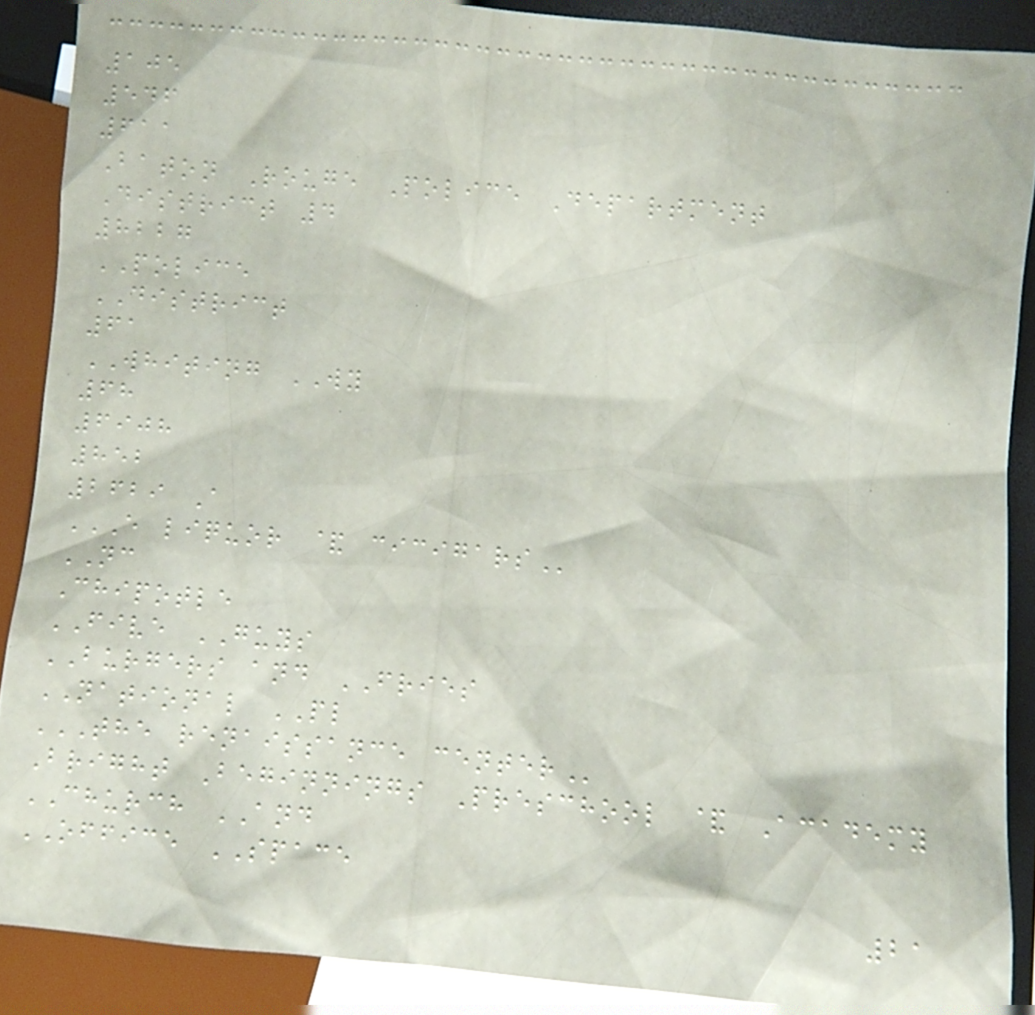105
546
611
Baton Rouge Police Department
District 4
8227
POLICE
DISTRICT
61
WHITING WY
68
6908
852
2629 A
E LIQUOR & CICIGARS
NC
Chipotle
FIVE GUYS
BURGERS and FRIES
NATIONAL PL
THE RENAISSANCE CENTER
Bright Beginnings Preschool & Academy
CHURCH AND
OFFICE SPACE
21
